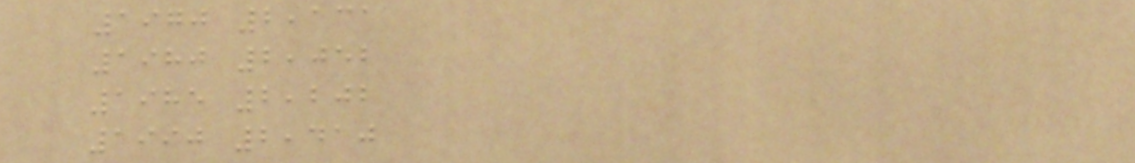1970 2,131
1980 2,052
1985 2,202
1990 2,410
